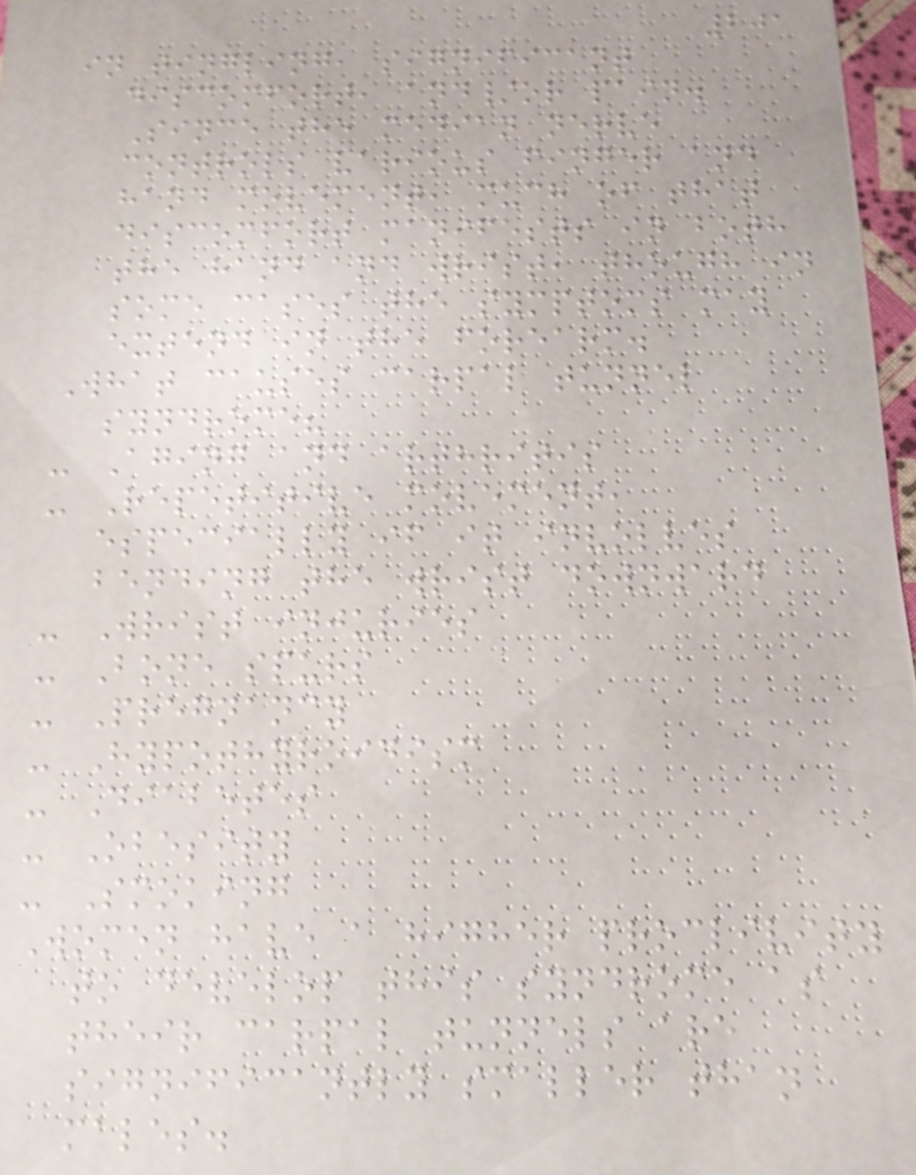201
in tingling, significant
discomfort, and/or pain.
Since the median nerve
controls various finger and
hand movement, much of that
discomfort manifests in both
the hand and wrist, though in
some cases the symptoms may
extend in the forearm.
What causes carpal tunnel
syndrome?
- Aging and arthritis
- Repetitive movement,
especially if it involves
bending the wrist downward
- Wrist injuries
- Bone spurs
- Pregnancy
- Hypothyroidism
- Diabetes
- Obesity
- Smoking
Women have a higher proclivity
to develop this syndrome as
their carpal tunnels are
significantly smaller than
males.
